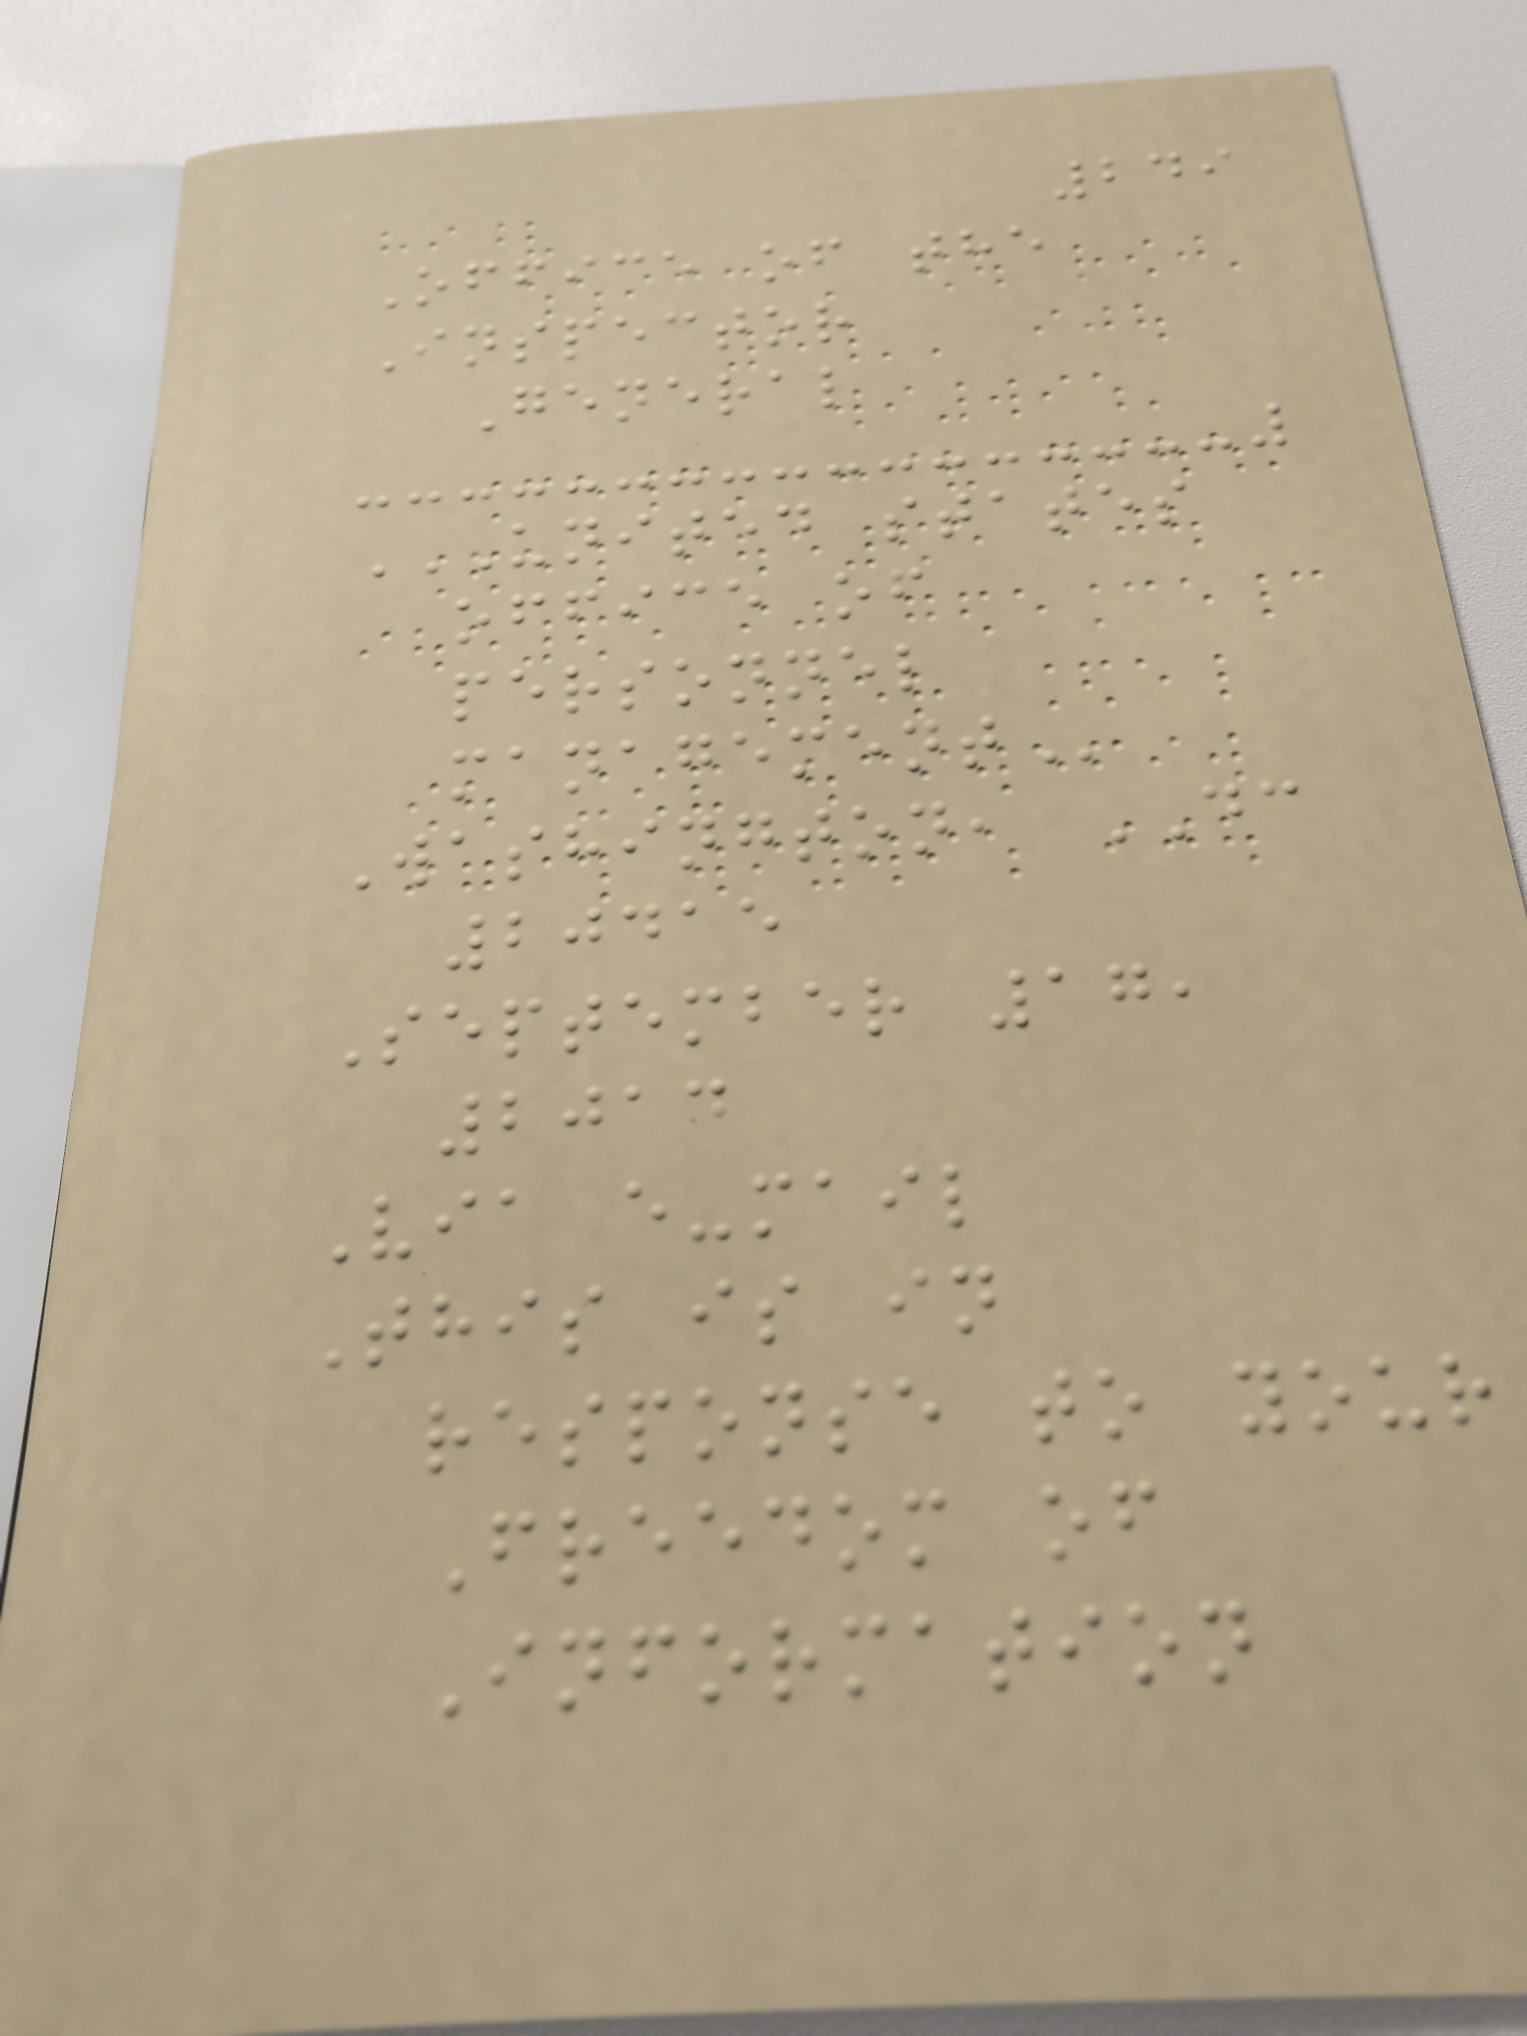249
Office of the
Inspector
General
UNITED STATES
OFFICE OF
PERSONNEL
MANAGEMENT
Washington, DC
20415
September 17,
2014
Via e-mail
This is in
response to your
Freedom of
Information
